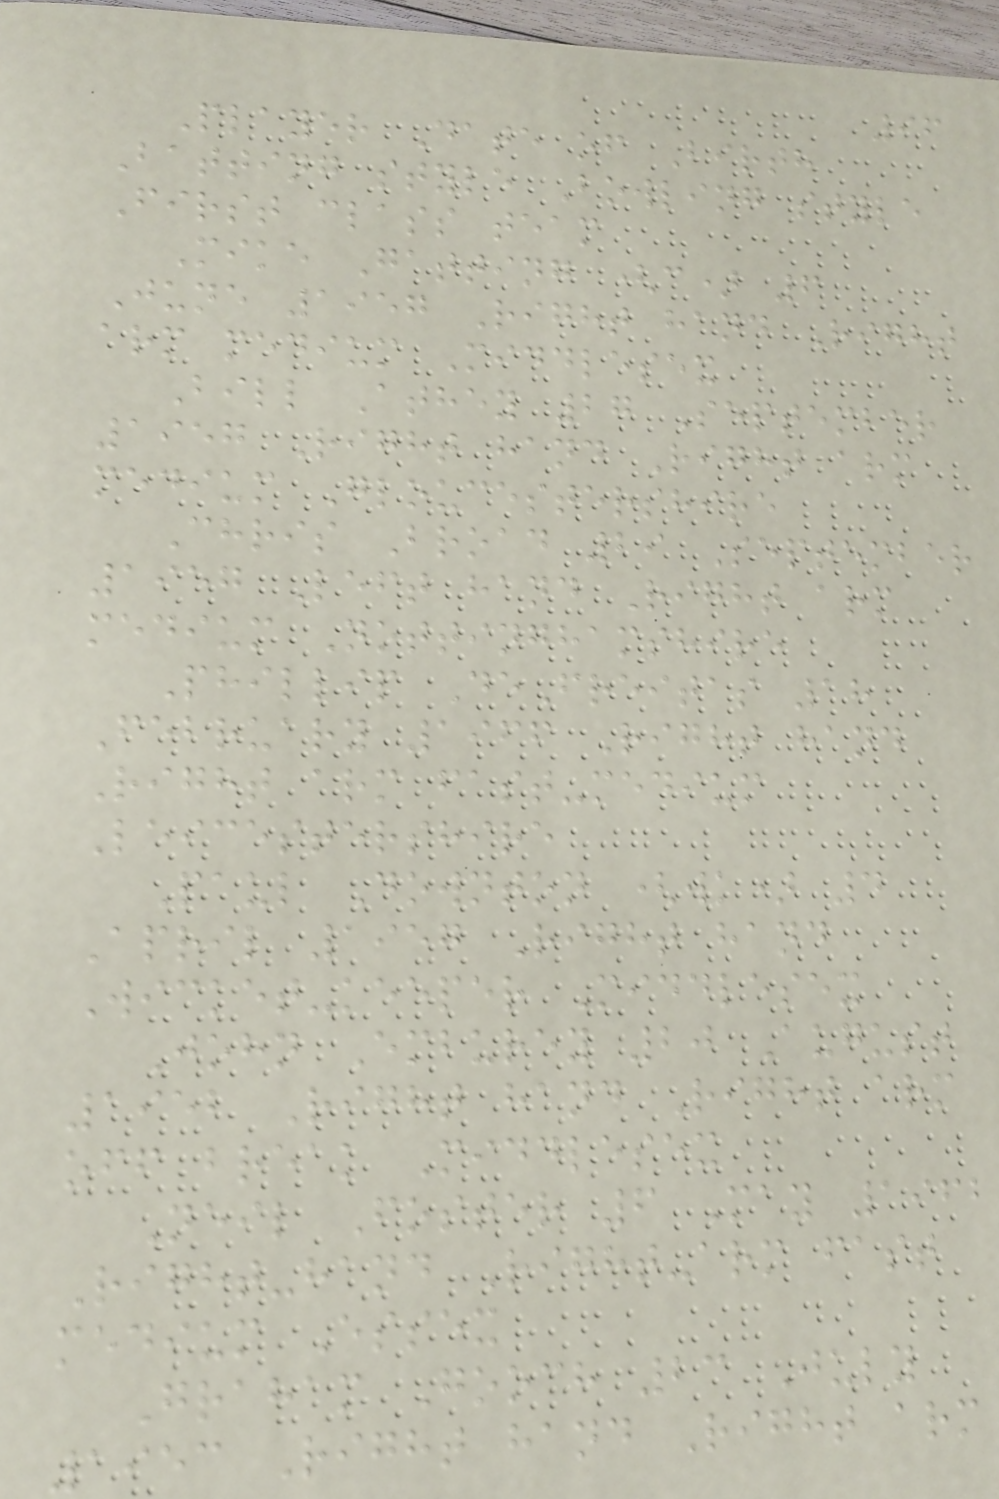96
Player Date of Birth
Batting style Bowling style
First class team
Mike Gatting (c) 6
June 1957 Right hand Right
arm medium Middlesex
Bill Athey 27 September
1957 Right hand Right arm
medium Gloucestershire
Chris Broad 29 September
1957 Left hand Right arm
medium Nottinghamshire
Phillip DeFreitas 18
February 1966 Right hand
Right arm fast-medium
Leicestershire
Paul Downton (wk) 4
April 1957 Right hand
Wicket-keeper Middlesex
John Emburey 20 August
1952 Right hand Right arm
off break Middlesex
Neil Foster 6 May 1962
Right-hand Right-arm fast
medium Essex
Graham Gooch 23 July
1953 Right hand Right arm
